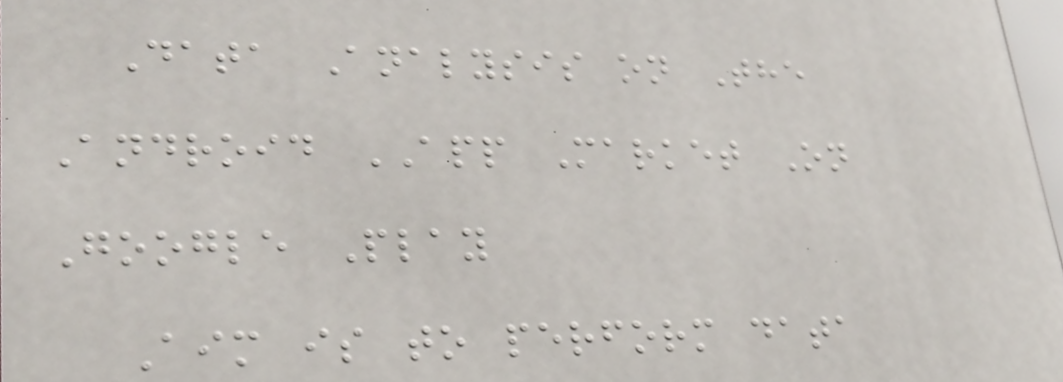Data Analysis on The
Android APP Market On
Google Play
Aim is to perform data
